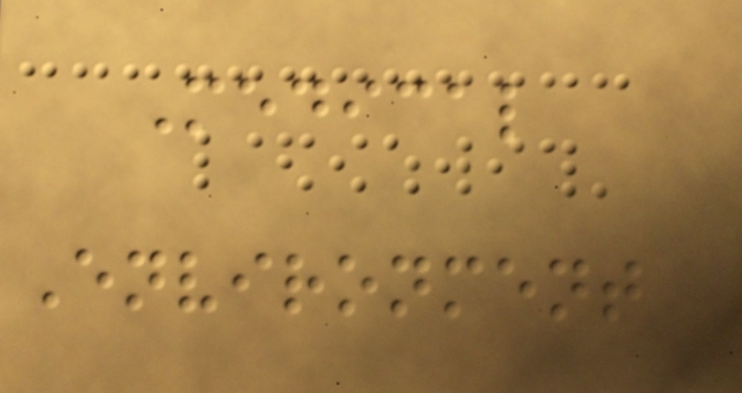Medical
Environment
